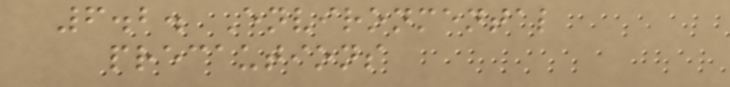6.2. Environmental
precautions
